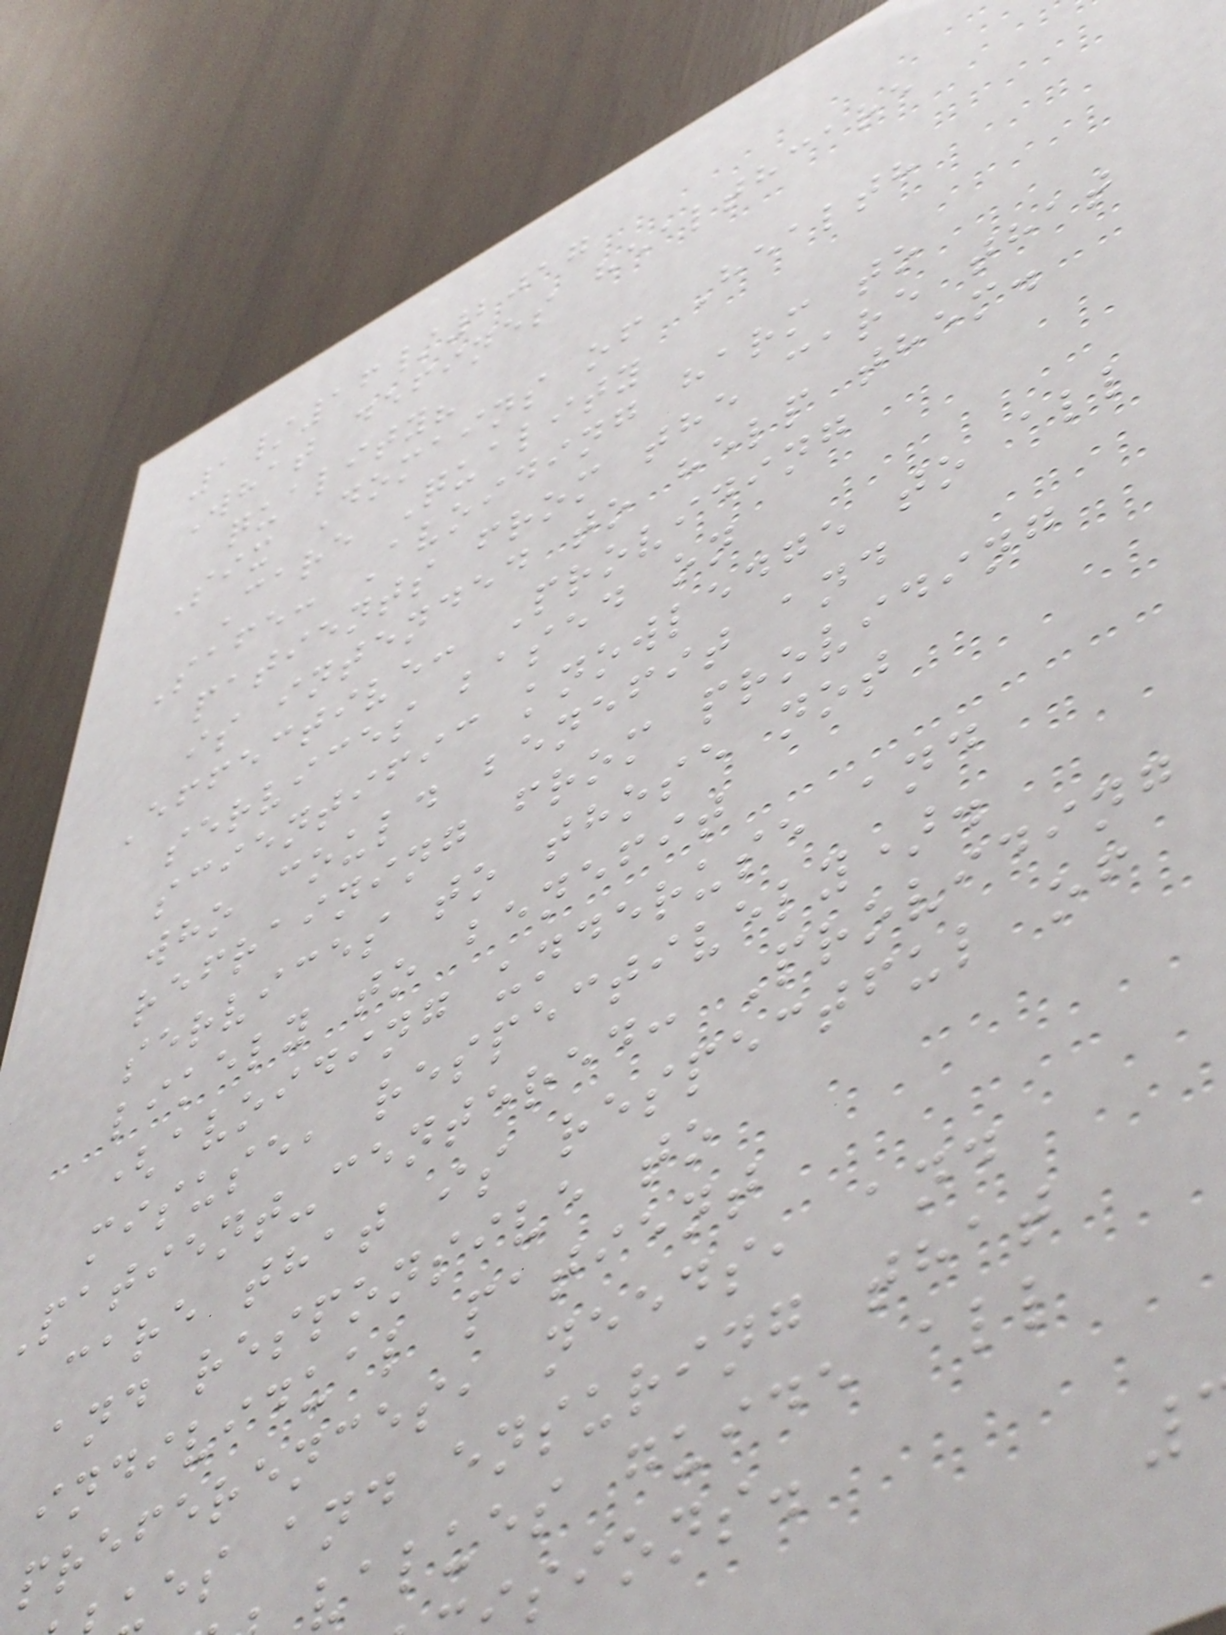1/16/2017
What defines healthcare
quality?
Six Domains of Health
Care Quality
Safe: Avoiding harm to
patients from the care that
is intended to help them.
Effective: Providing
services based on
scientific knowledge to all
who could benefit and
refraining from providing
services to those not
likely to benefit
(avoiding underuse and
misuse, respectively).
Patient-centered: Providing
care that is respectful of
and responsive to
individual patient
preferences, needs, and
es and ensuring that
values guide all
sions.
